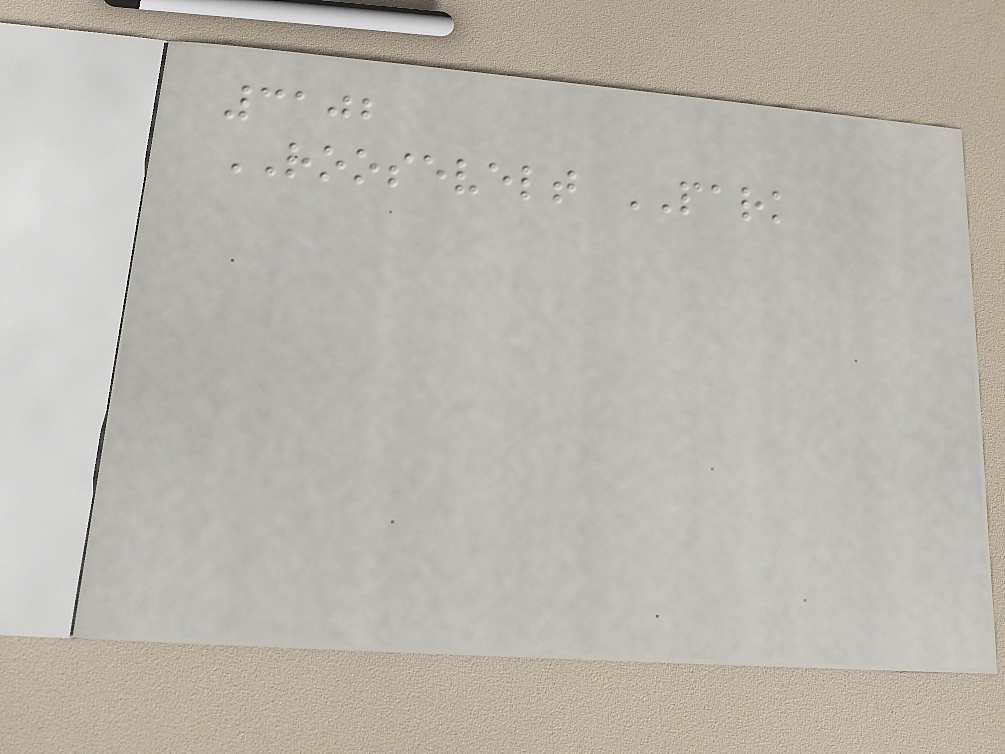3102
ROOSEVELT PARK
